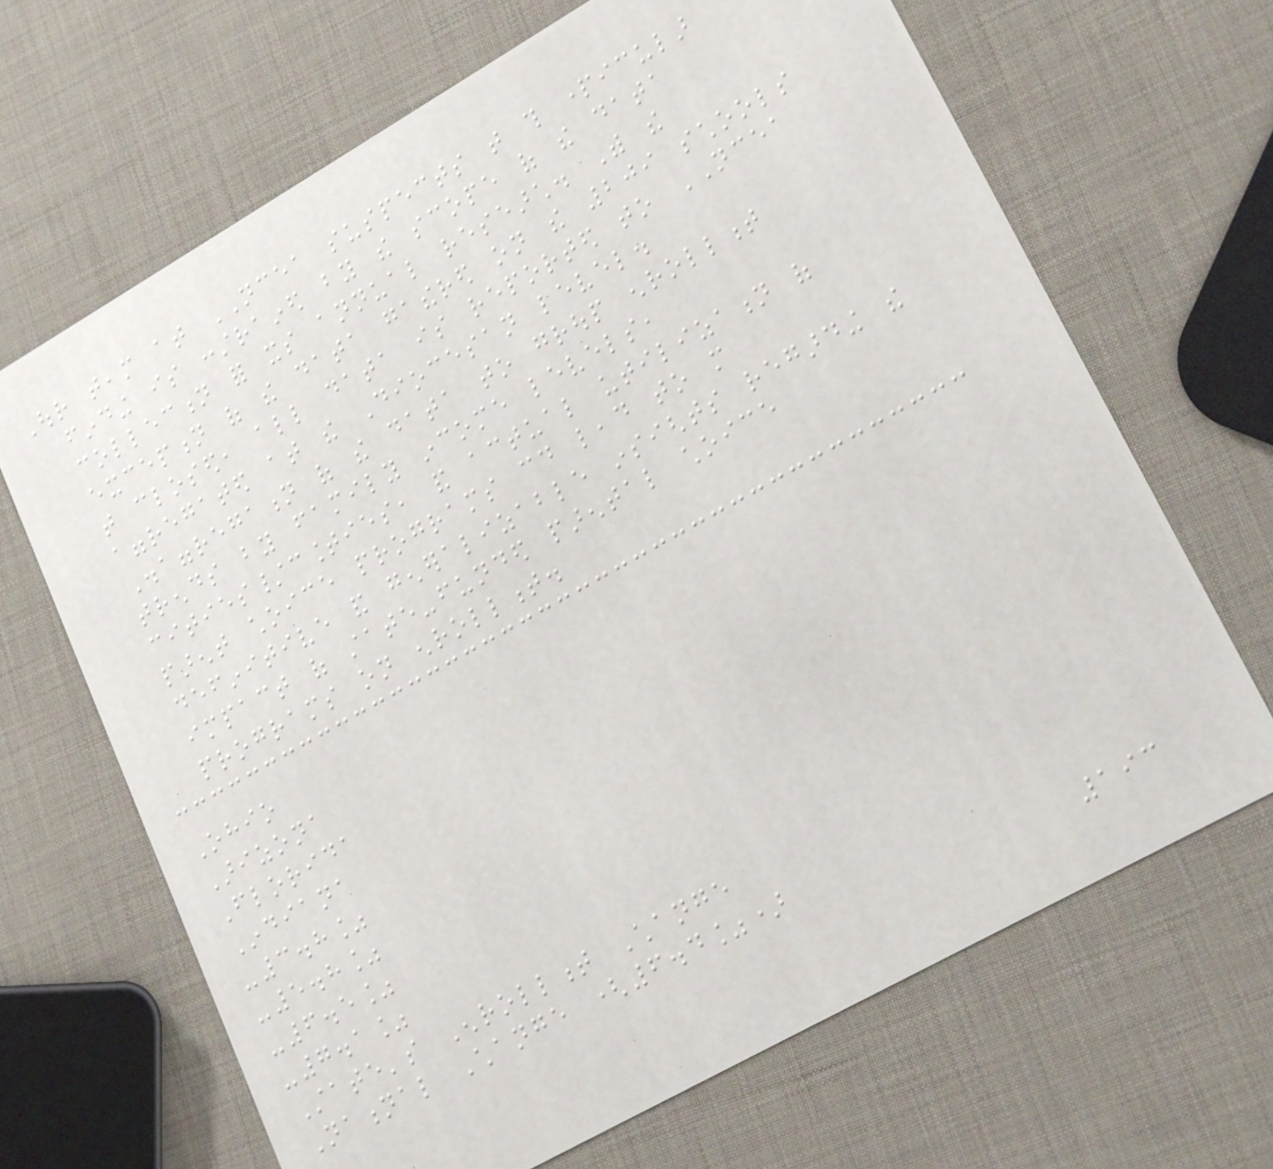Our team at NCEA suspects that this particular
finding is constrained by the scope of the data
collection for its annual research. With the
exception of the data gathered on the 209 schools
that closed, all data is reported to NCEA
aggregated at the Diocesan level.
Disaggregation of the data to group enrollment
trends by family income levels,
cities/counties, and actual utilization of
parent choice programs could lead to more
definitive and generalizable insights regarding the
impact of state-funded parental choice
programs on enrollment.
Ohio
Arizona
Florida
Indiana
-3.8%
-5.8%
-6.5%
-7.1%
State's Enrollment Change
National Change (6.4%)
193
